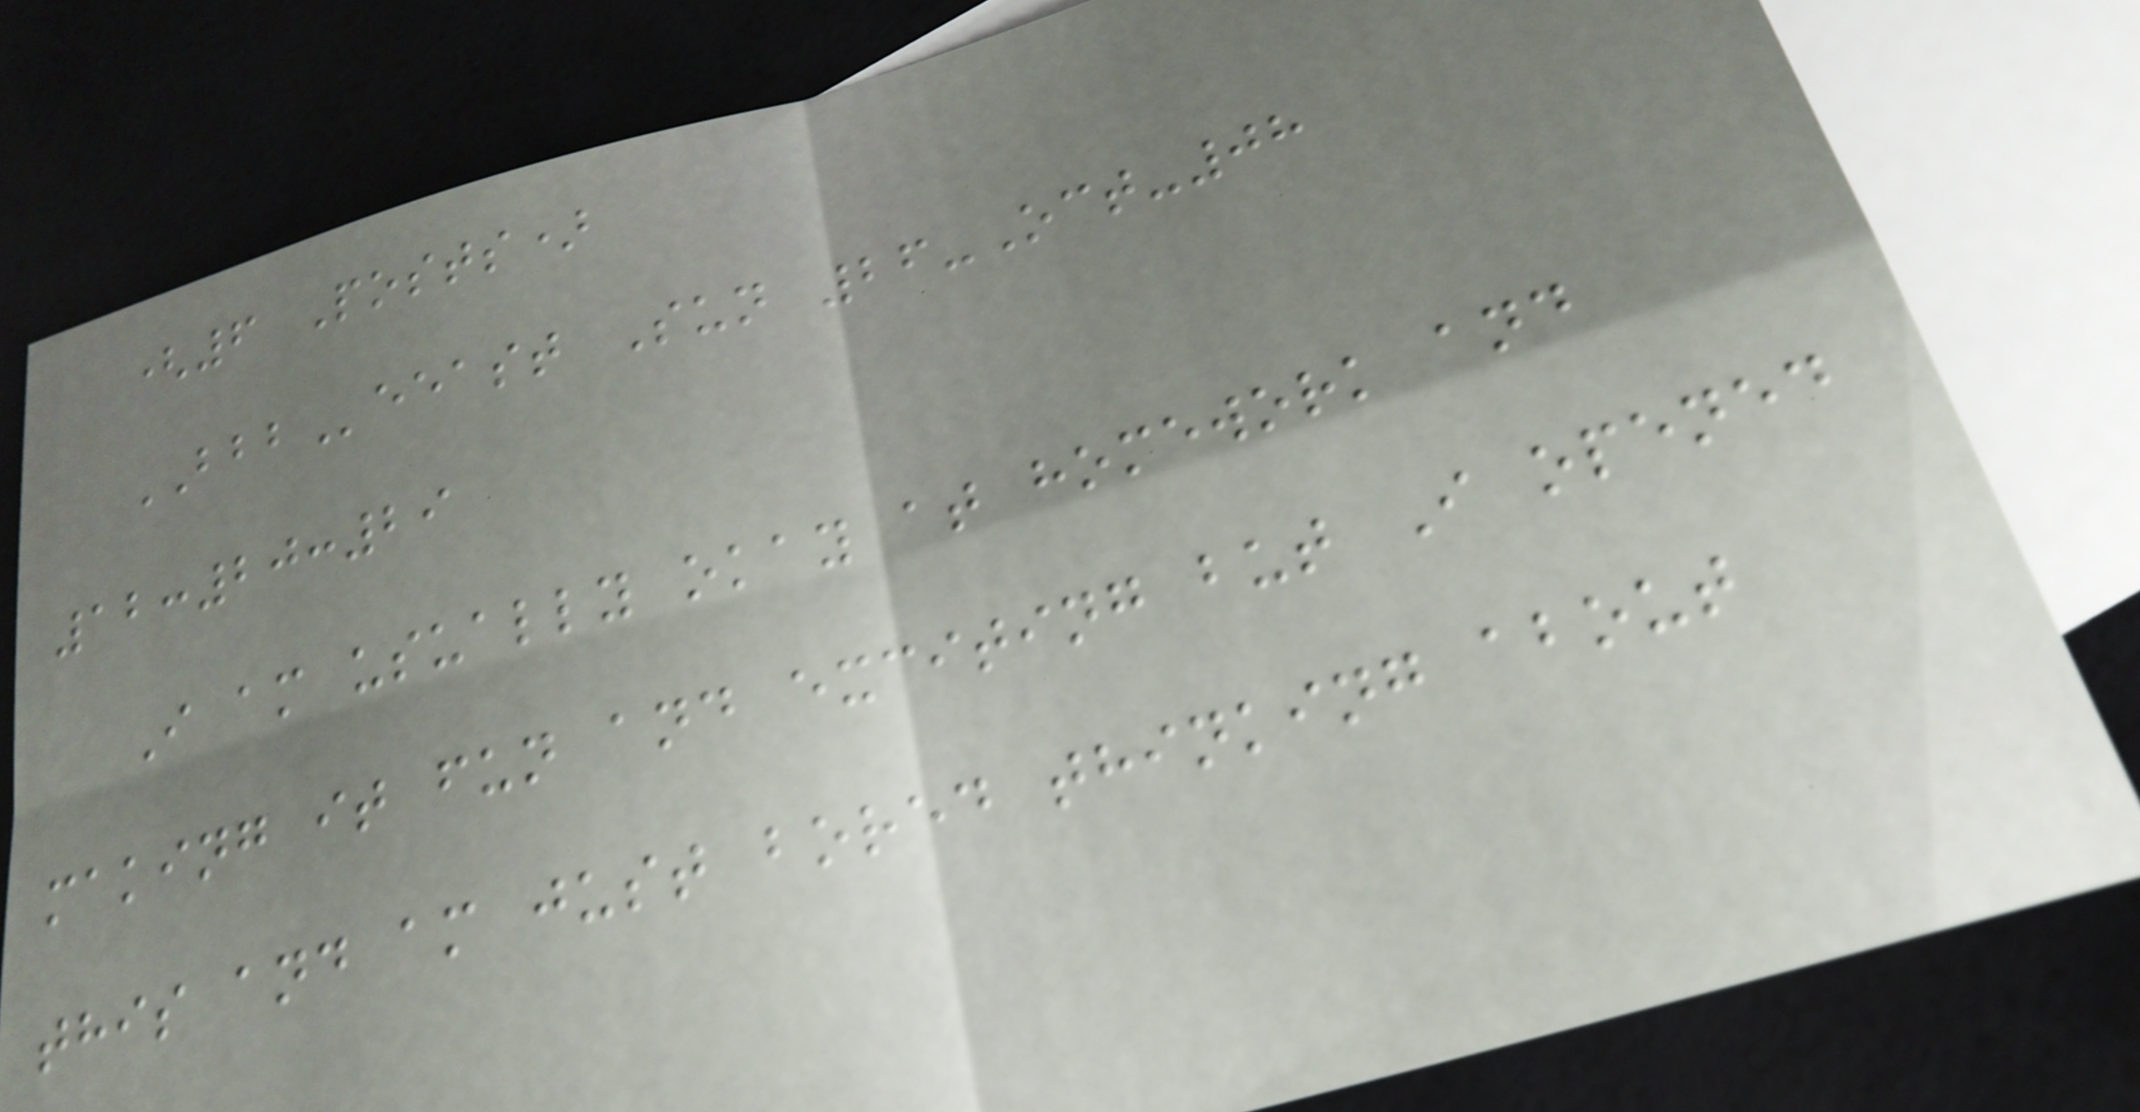(6 Posts)
BBBeeast Sun 26-Oct-08
12:20:29
I am usually okay at homework and
making it fun and exciting but I opened
this and am just bored thinking about
